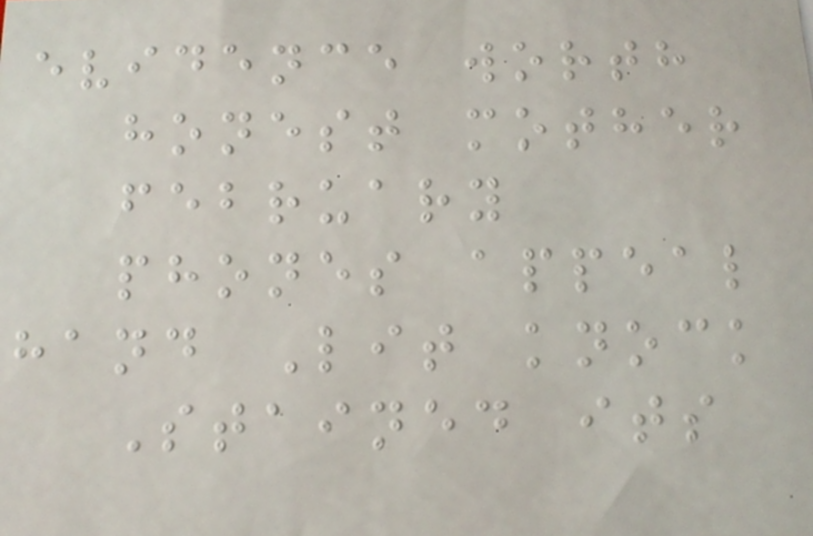evidence worth
honest mother
february
phones appeal
hand Lit knock
Stained its
